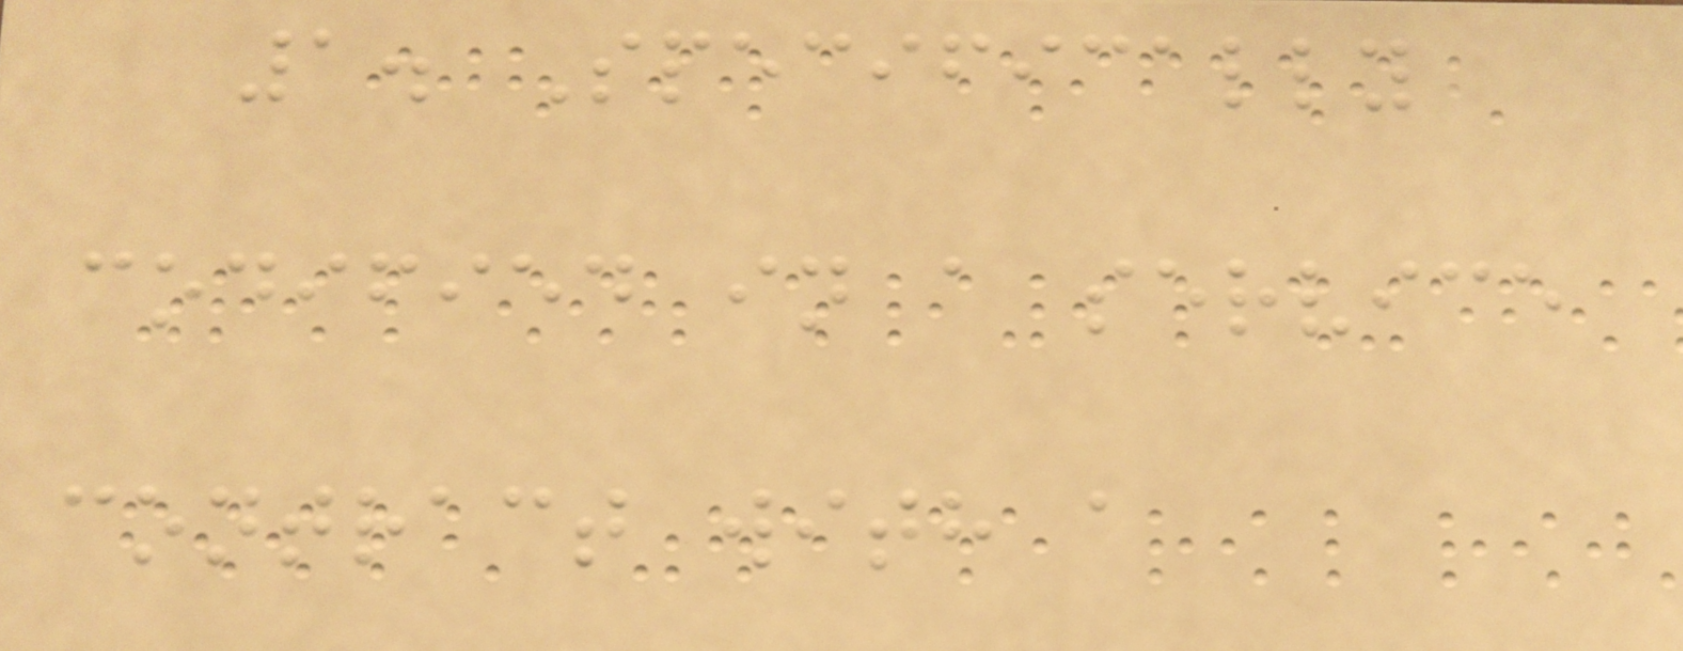1. Specifically
codified in a service
contract with a
